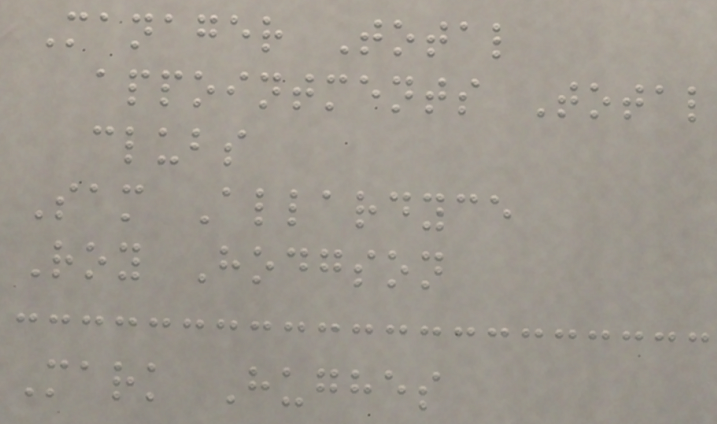Manager Total
appointments Total
clubs
Sam Allardyce
Roy Hodgson
Mark Hughes
